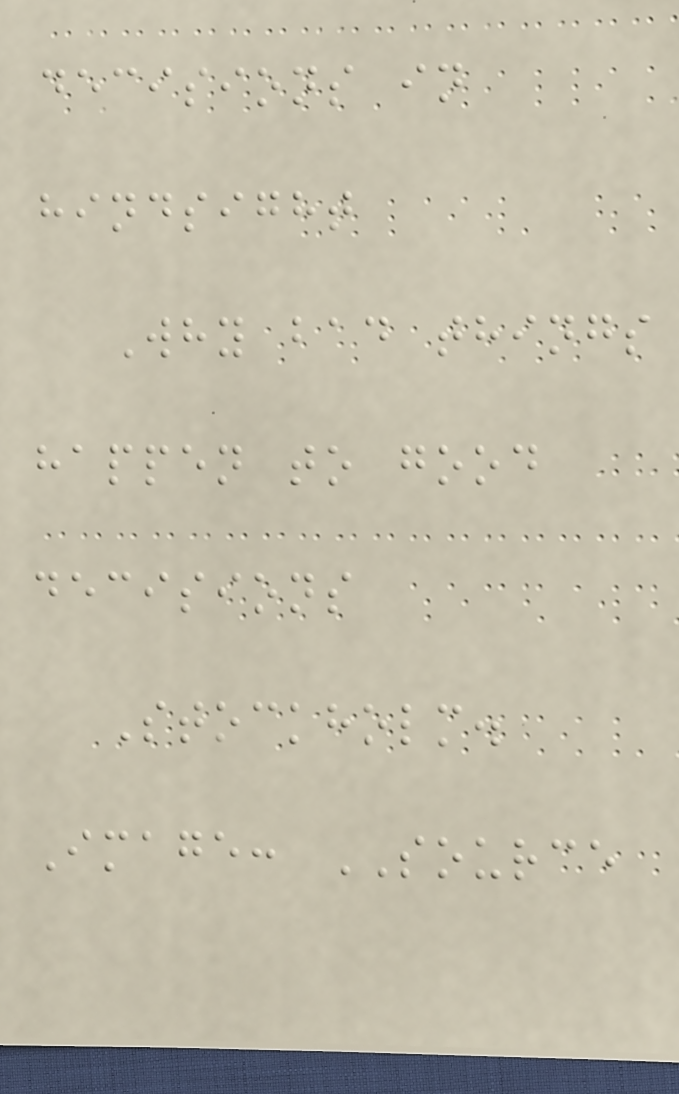decisions in
hindsight
Why bad things
happen to good
decisions
Stockholm.
Image: SOURCE
